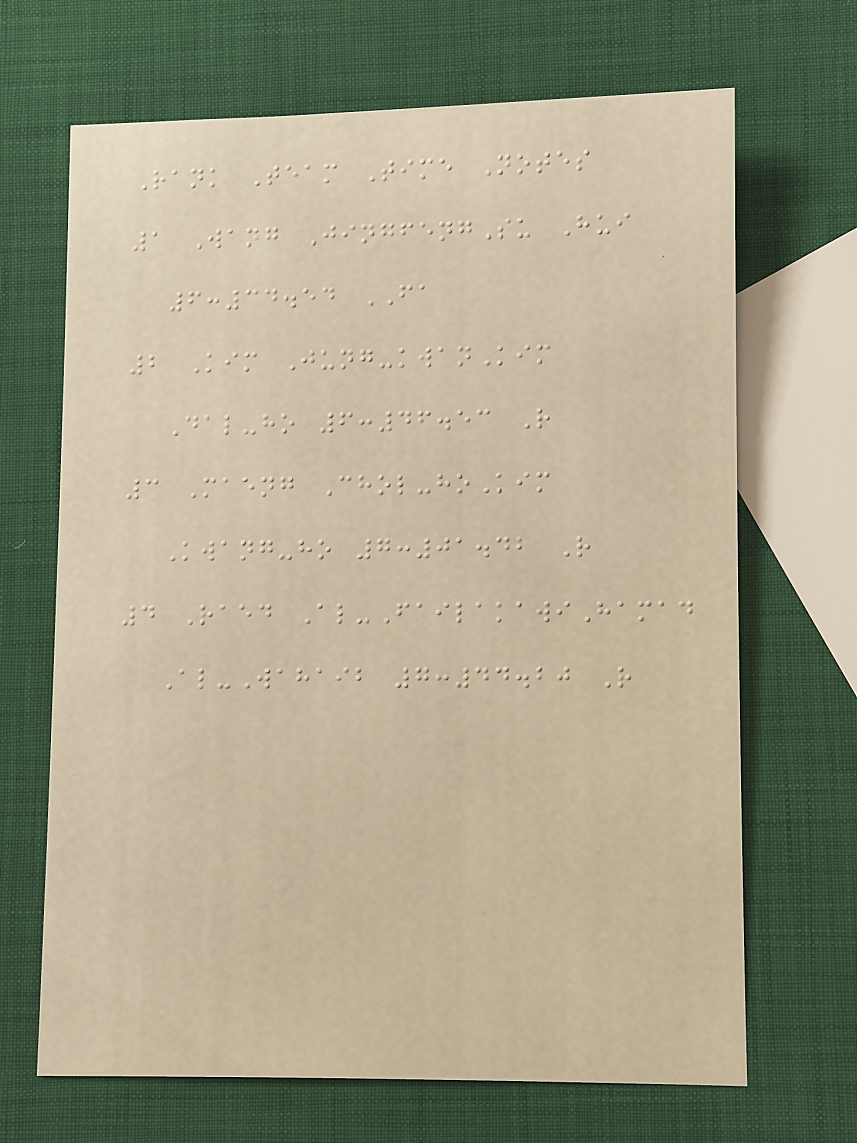Rank Team Time Notes
1 Wang JingfengSu Hui
6:34.54 FA
2 Kim Jung-kwanKim
Dal-ho 6:46.53 R
3 Maeng Chol-hoKim
Kwang-ho 7:01.42 R
4 Raed Al-FailakawiHamad
Al-Wahaib 7:44.20 R
